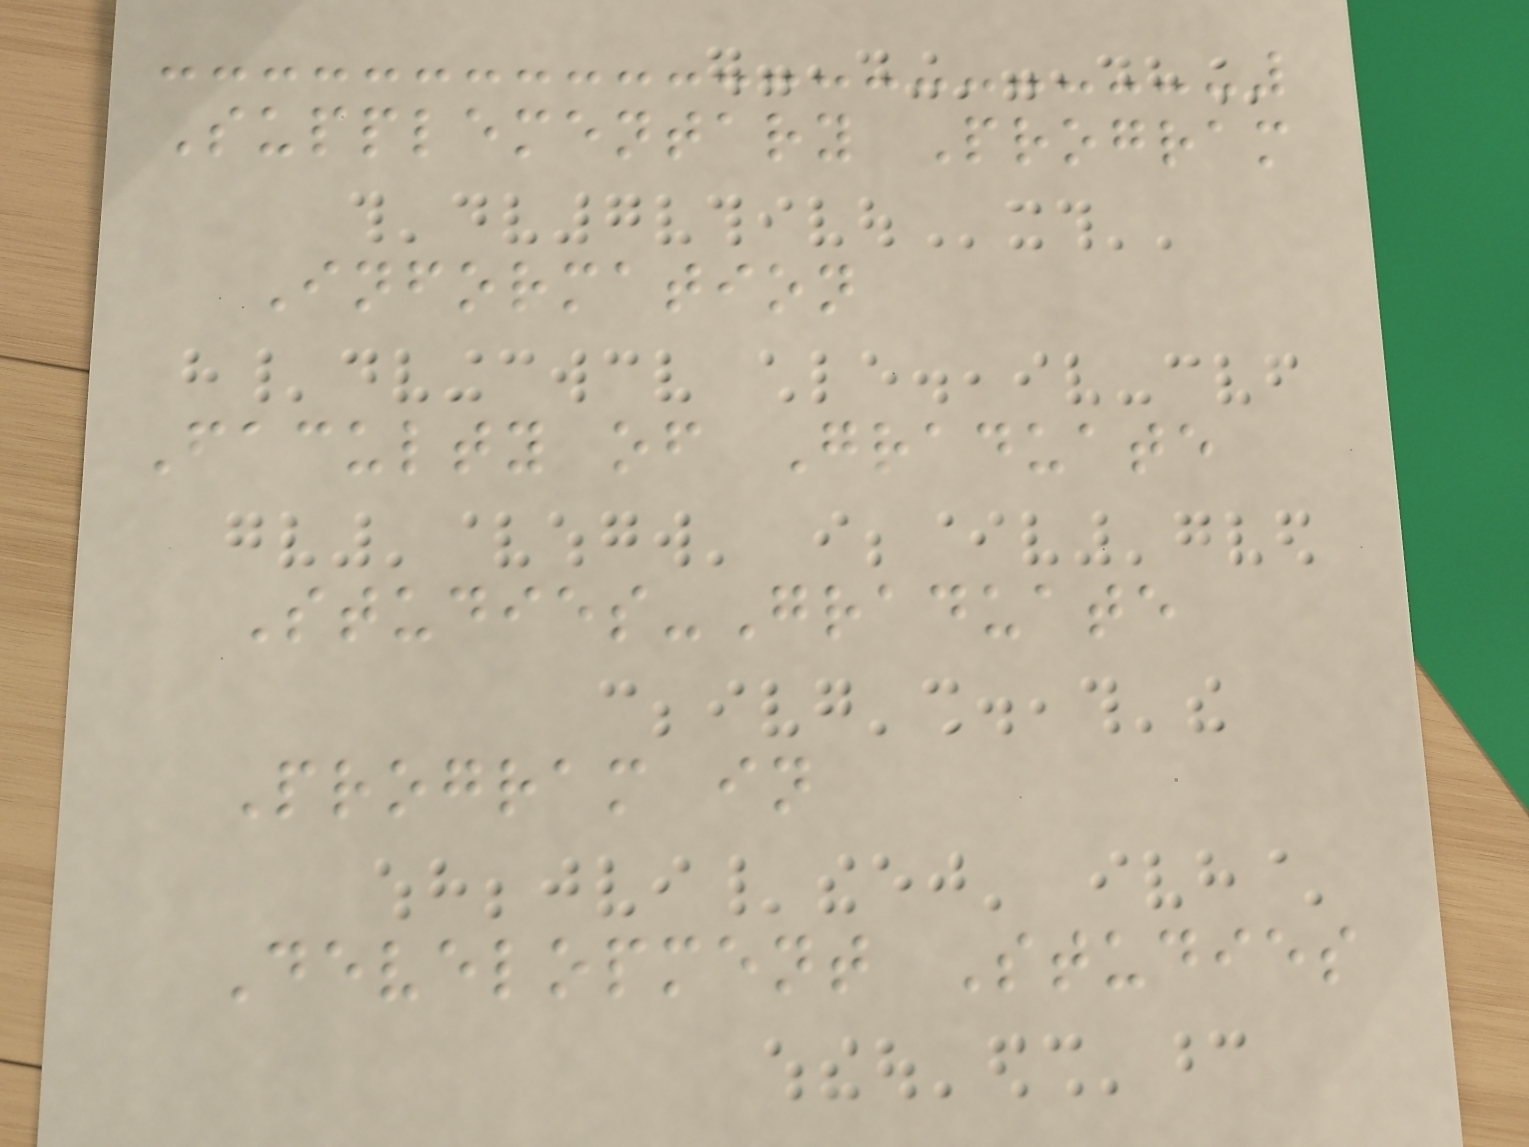Supplementary Program
Information
Faculty of Graduate
Studies-Graduate
Program in
Development Studies
